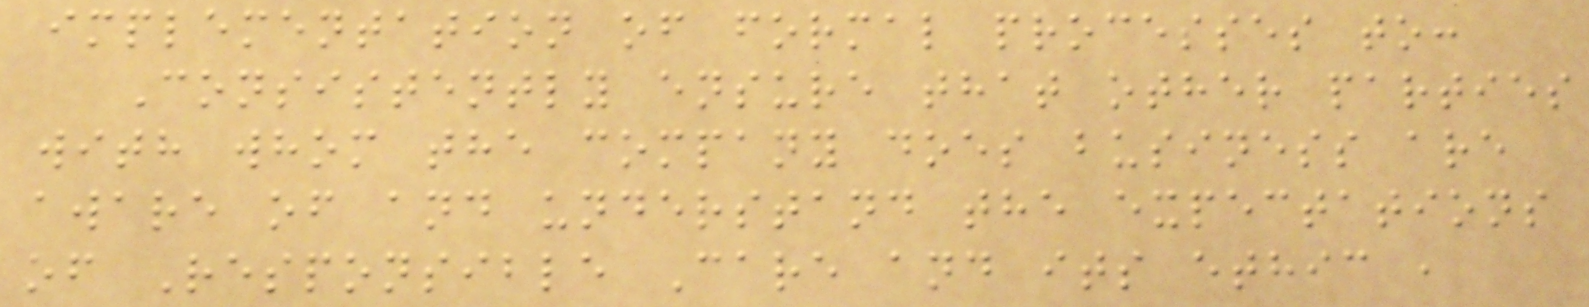implementation of formal processes to:
Consistently ensure that other parties
with whom the company does business are
aware of and understand the expectations
of Responsible Care and its ethic ,
